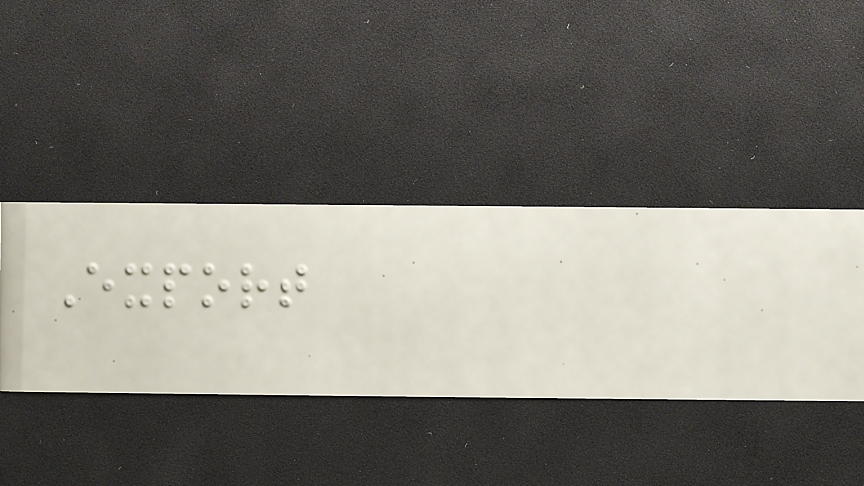Export
